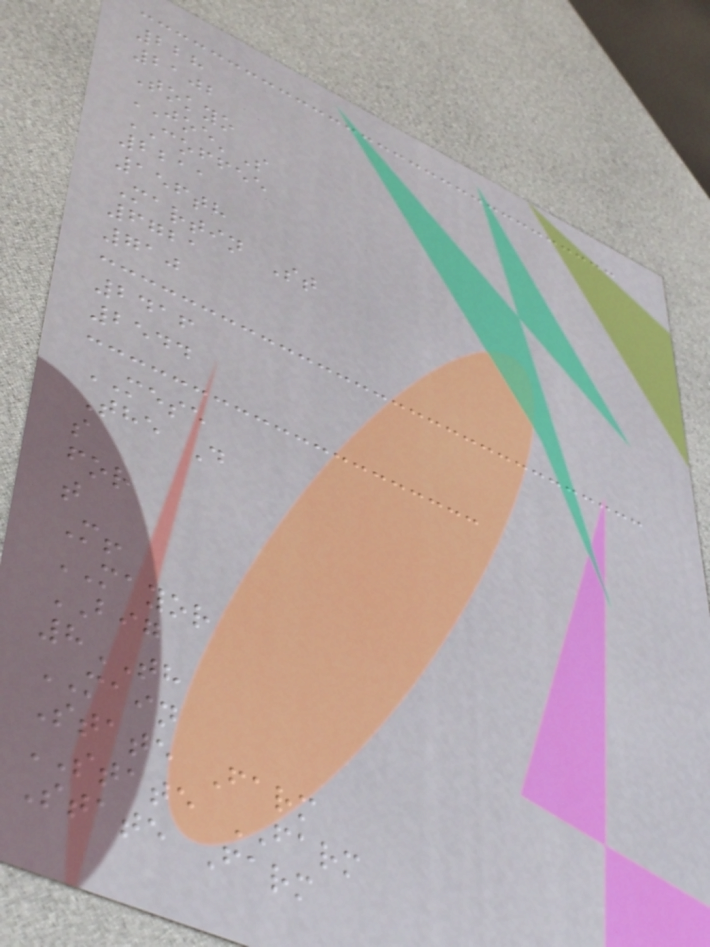228
2102
Tokyo
JOE'S
COFFEE
2211
156th
Martin St
6721
710
2416
2544
MESE
The D
s
for
t
M!
MAYOR
BIG
8TH
MAIN
State Farm
STATE FARM
State Farm
